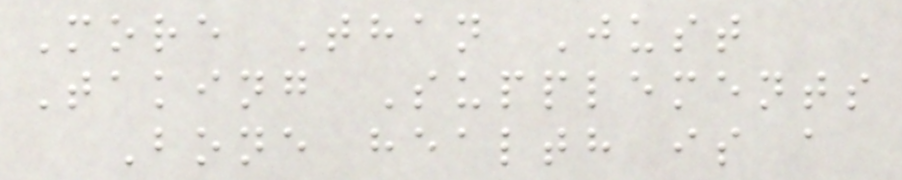More Than Just
Taking Supplements
Bone health is a
